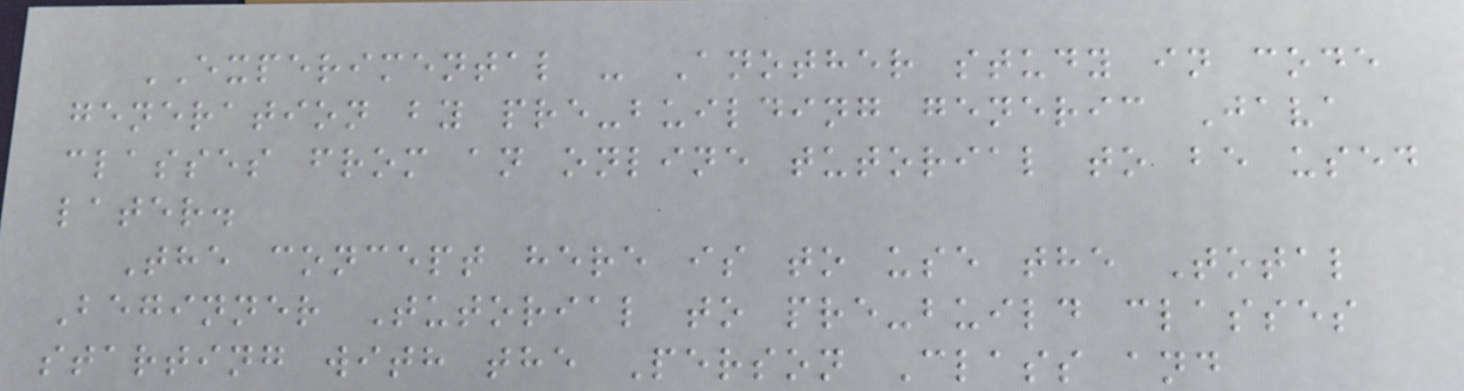EXPERIMENTAL - Another study in code
generation by pre-building generic Java
classes from an online tutorial to be used
later.
The concept here is to use the Total
Beginner Tutorial to pre-build classes
starting with the Person Class and
